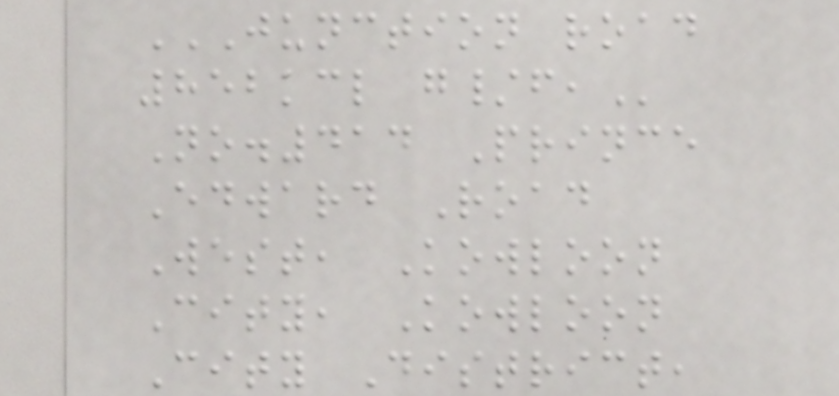JUNCTION ROAD
852KCL G/F,
No.414 Prince
Edward Road
West, Kowloon
City, Kowloon
City District,
